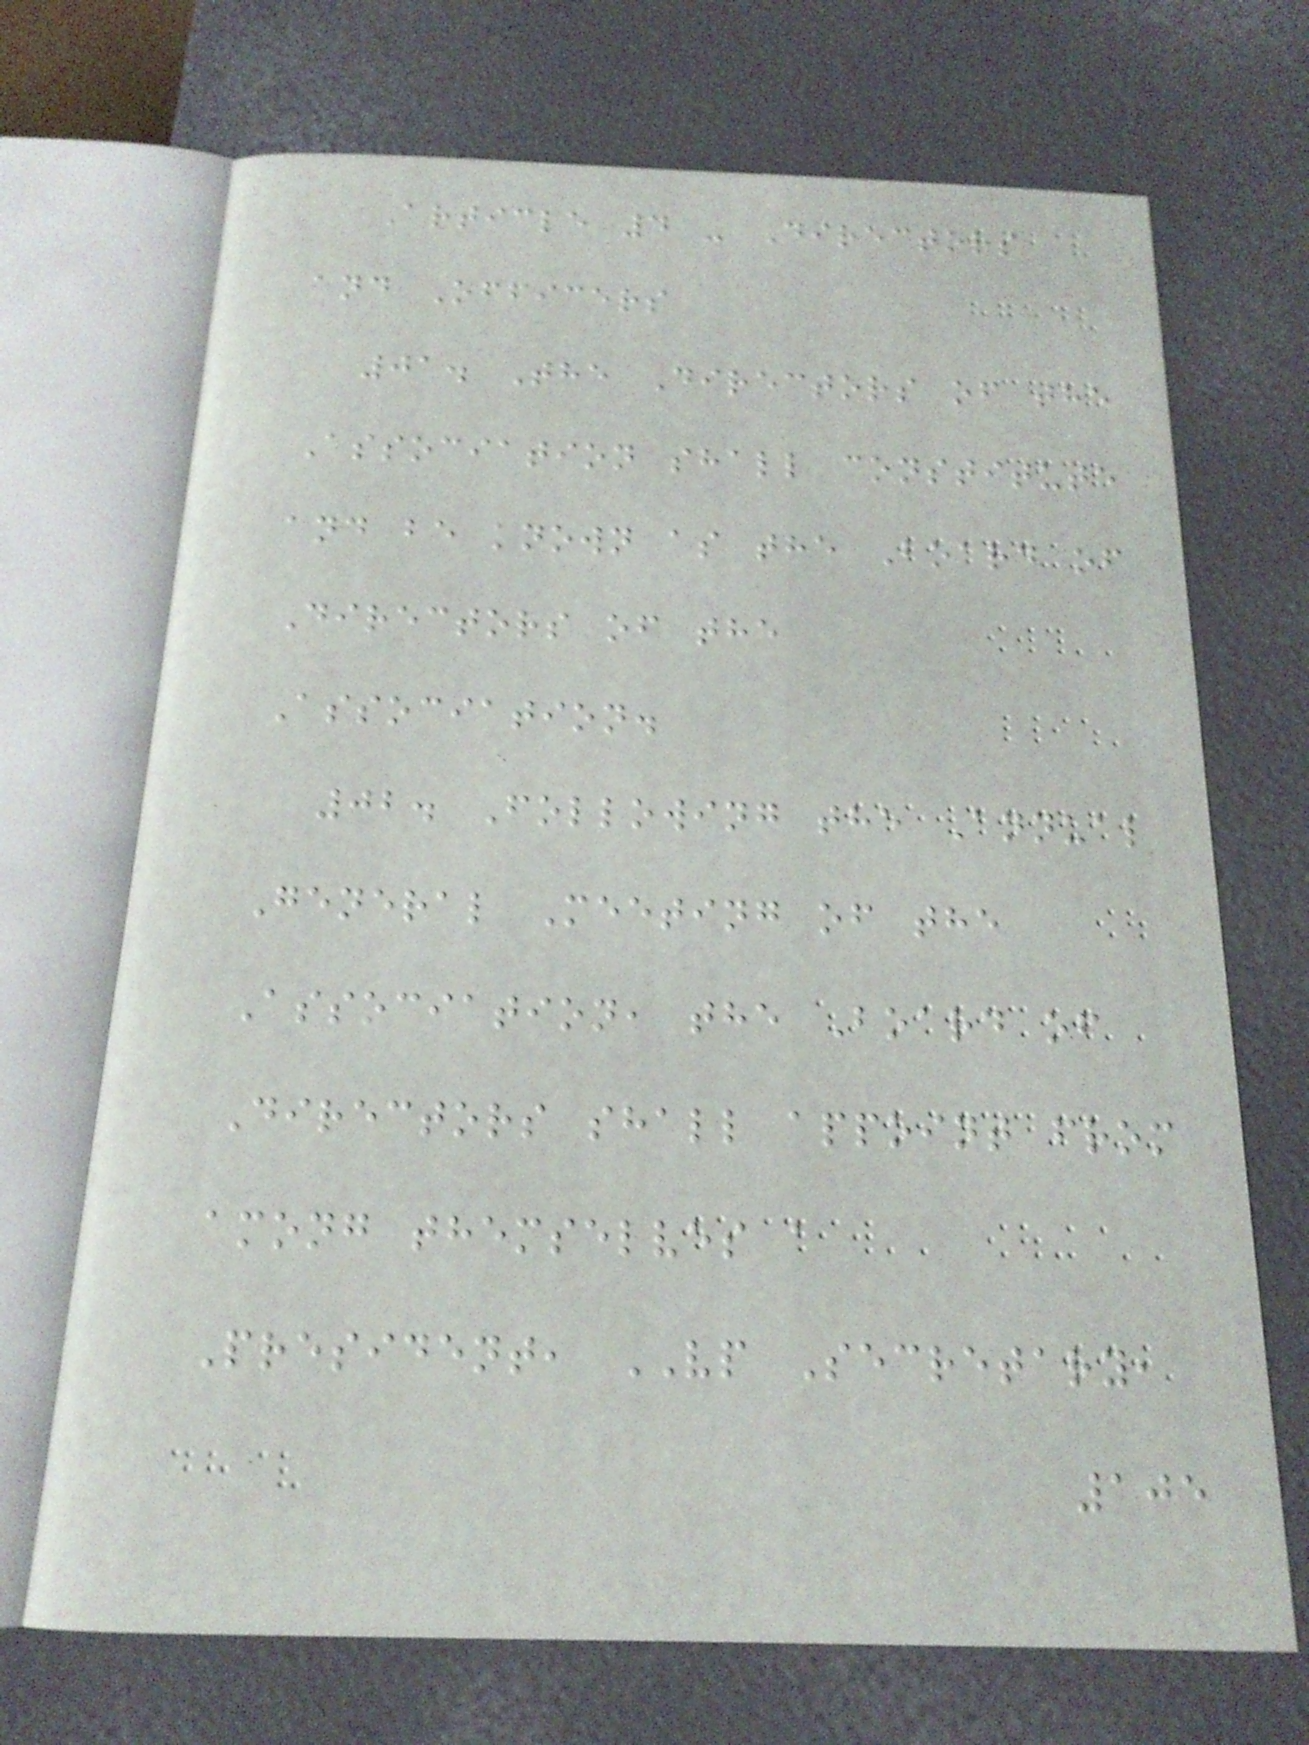Article 4 - Directors
and Officers
01. The Directors of the
Association shall constitute
and be known as the Board of
Directors of the
Association.
02. Following the Annual
General Meeting of the
Association, the Board of
Directors shall appoint from
among themselves a
President, VP Secretary,
105
